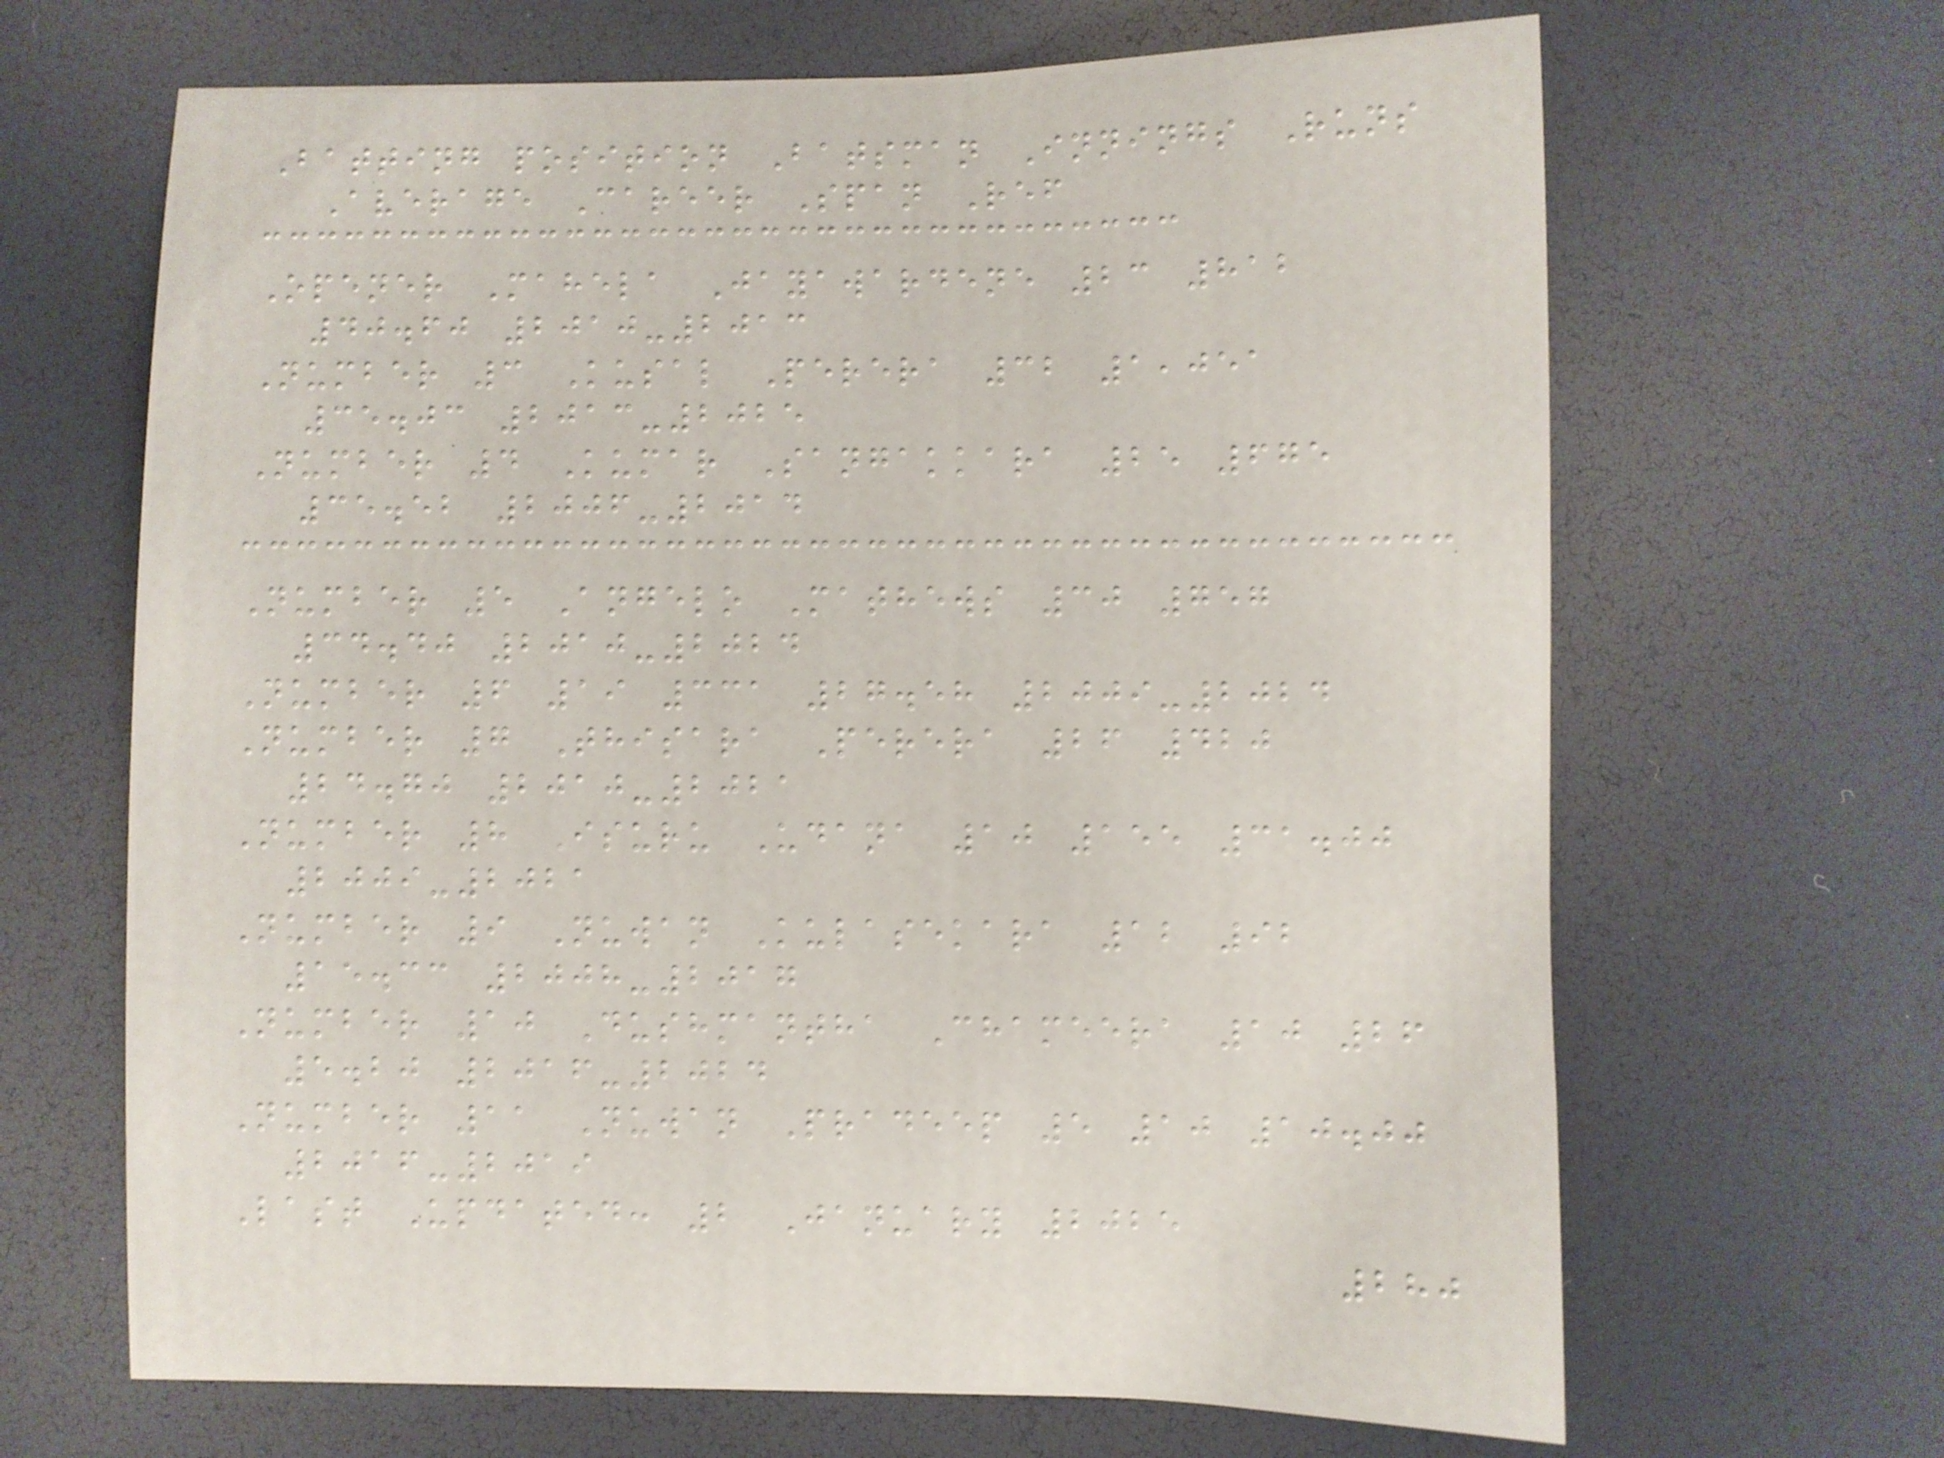Batting position Batsman Innings Runs
Average Career Span Ref
Opener Mahela Jayawardene 23 812
40.60 2010-2013
Number 3 Kusal Perera 32 1,051
35.03 2013-2025
Number 4 Kumar Sangakkara 25 675
35.52 2006-2014
Number 5 Angelo Mathews 30 757
34.40 2010-2024
Number 6 19 331 27.58 2009-2024
Number 7 Thisara Perera 26 420
24.70 2010-2021
Number 8 Isuru Udana 10 155 31.00
2009-2021
Number 9 Nuwan Kulasekara 12 92
15.33 2008-2017
Number 10 Dushmantha Chameera 10 26
5.20 2016-2024
Number 11 Nuwan Pradeep 5 10 10.00
2016-2019
Last Updated: 2 January 2025
280
